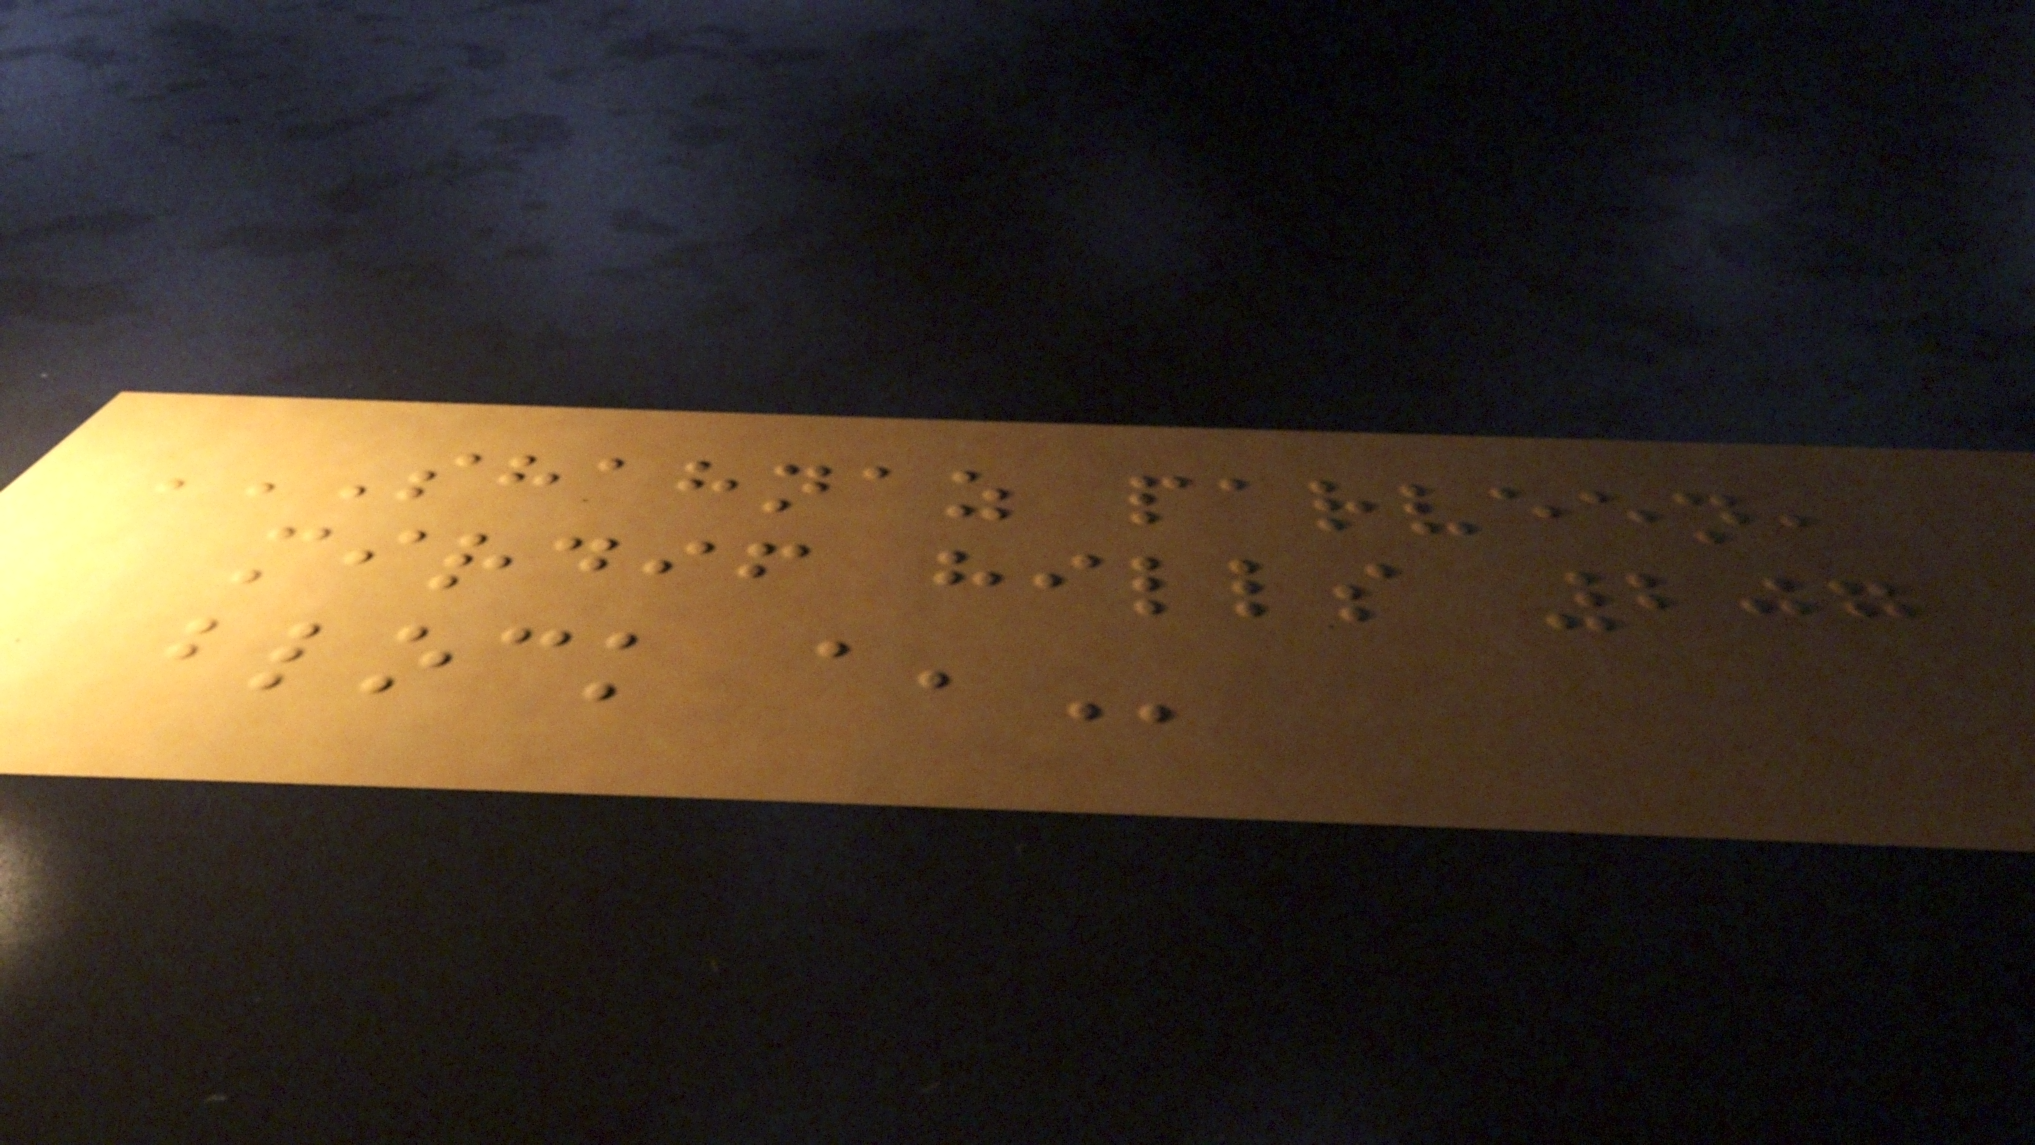SHAHNAZ PARVEEN,
MIRDIF HILLS 207
BLOCK A,
